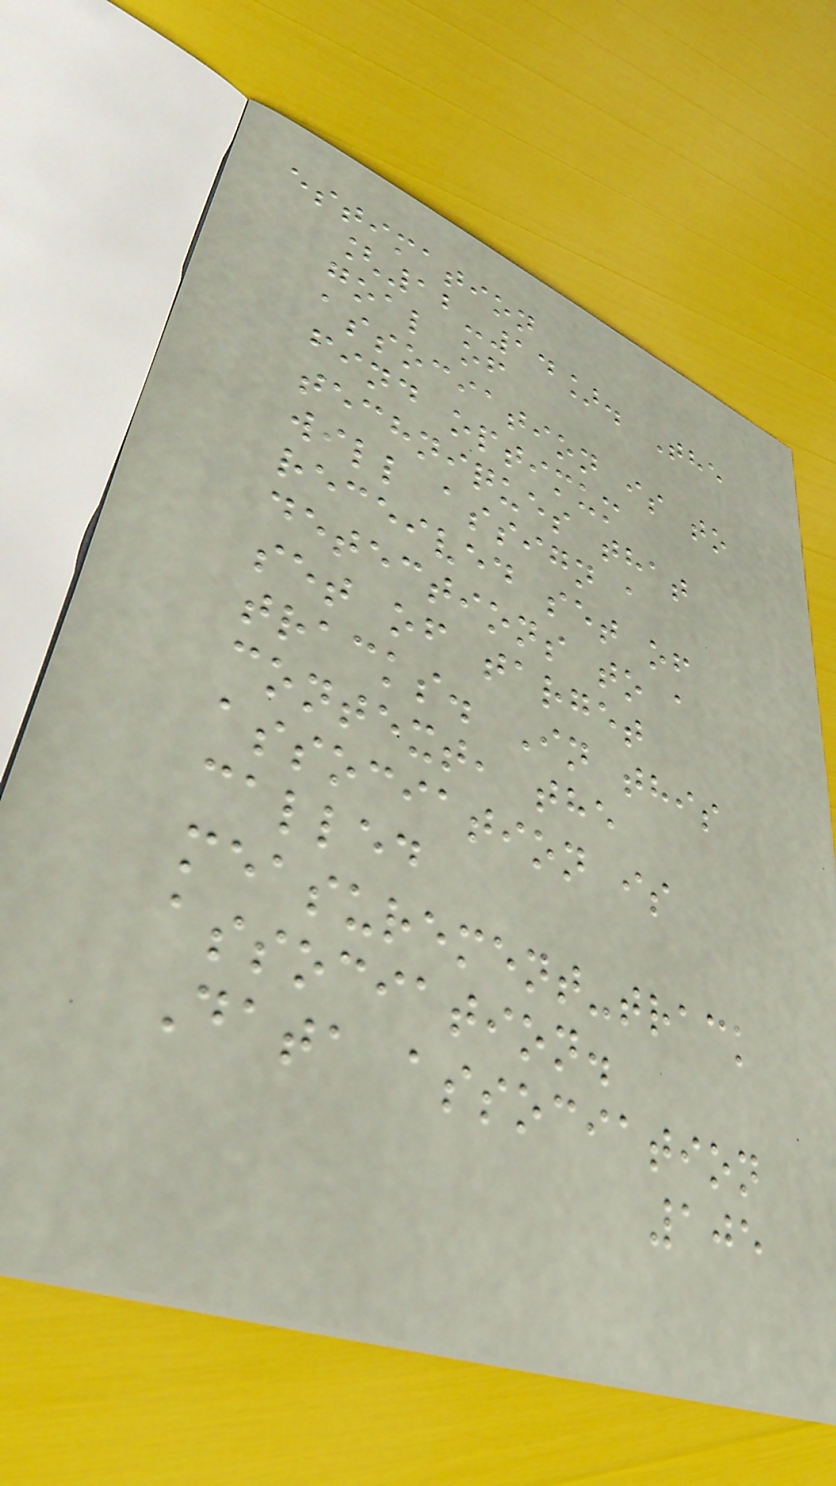estimation
[12-14]. The
goal of
association is to
find optimum
techniques that
will assign a
received set of
detections to a
set of target
tracks. In this
context, the
association is
called
measurement-track
association.
Data association
105
